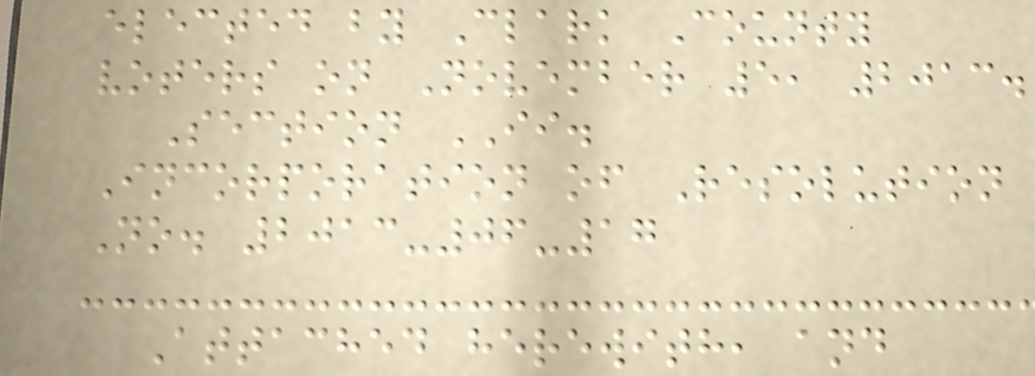elected by Clark County
voters on November 5, 2013.
Section II.
Incorporation of Resolution
No. 2013-06-17
Attached herewith, and
